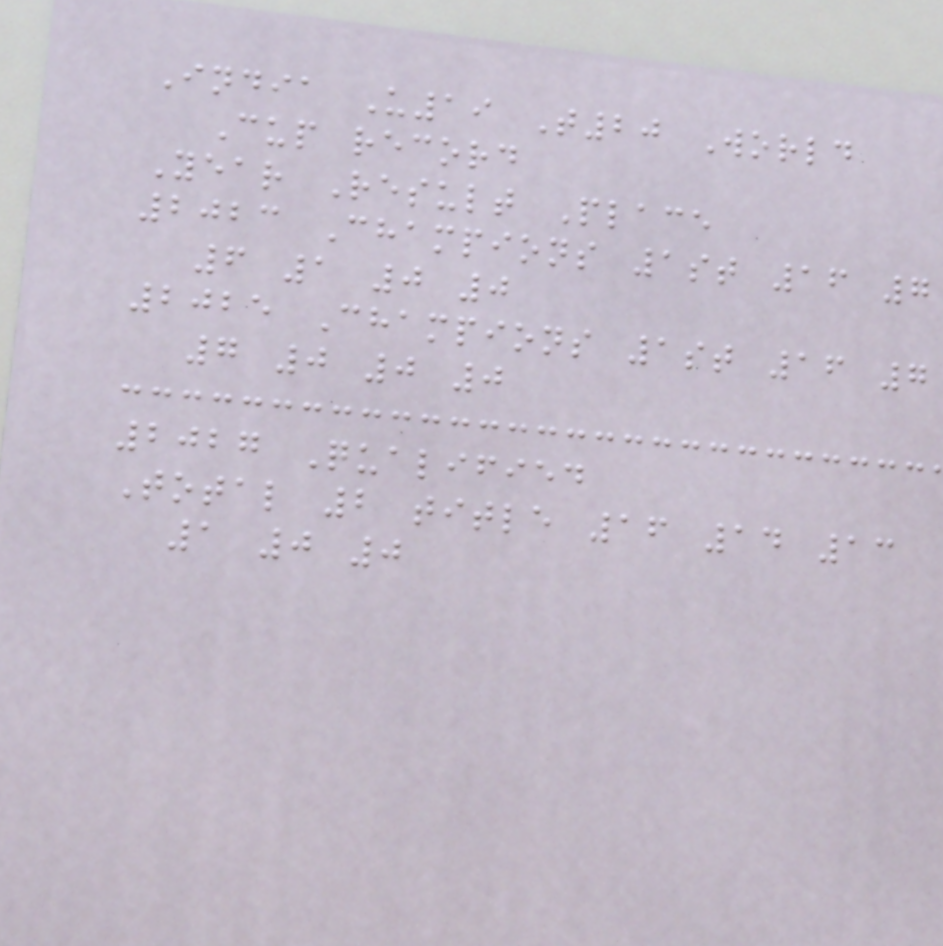India U19 T20 World
Cup record
Year Result Place
2023 Champions 1st 16 7
6 1 0 0
2025 Champions 1st 16 7
7 0 0 0
2027 Qualified
Total 2 title 16 14 13
1 0 0
